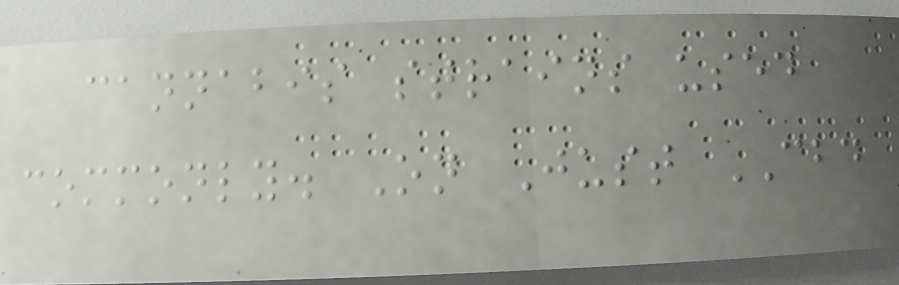cannabis strains used
commonly. On Just CBD
